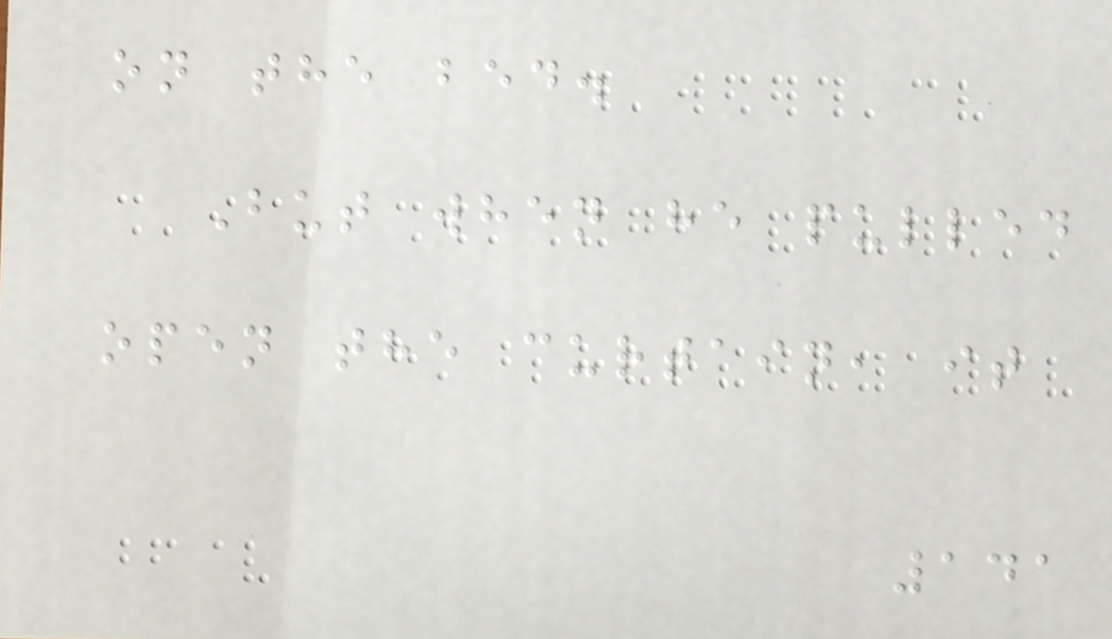on the bed.
But when he pulled
open the curtain, it
141
